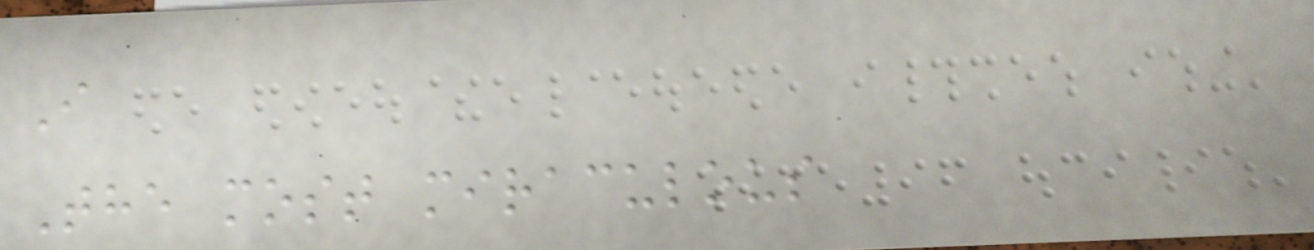I
The most miraculous
